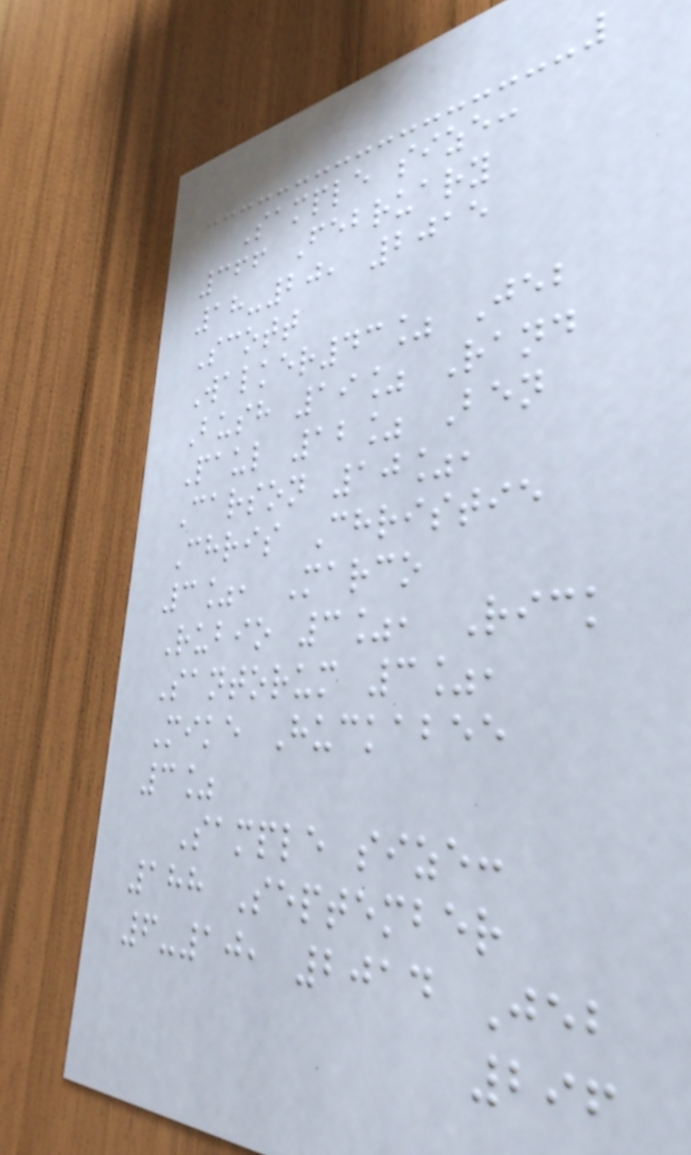Sample size:
366 February
18-20, 2015
Scott
Walker43% Jeb
Bush 19% Rand
Paul 12% Ben
Carson 10%,
Chris Christie
3%, Marco
Rubio 3%, Rick
Santorum 3%,
Mike Huckabee
3%
Sample size:
188 September
6-10, 2014 Jeb
296
